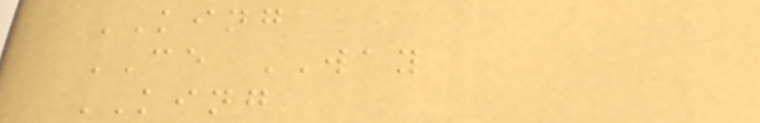KING
CE WAY
KING
